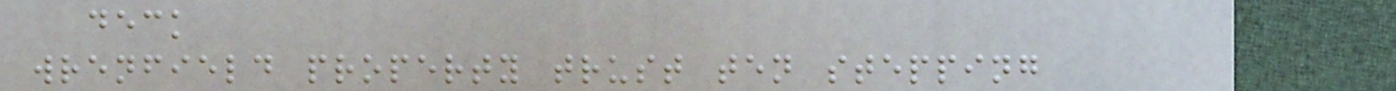deck
wrenfield property trust ten stepping
